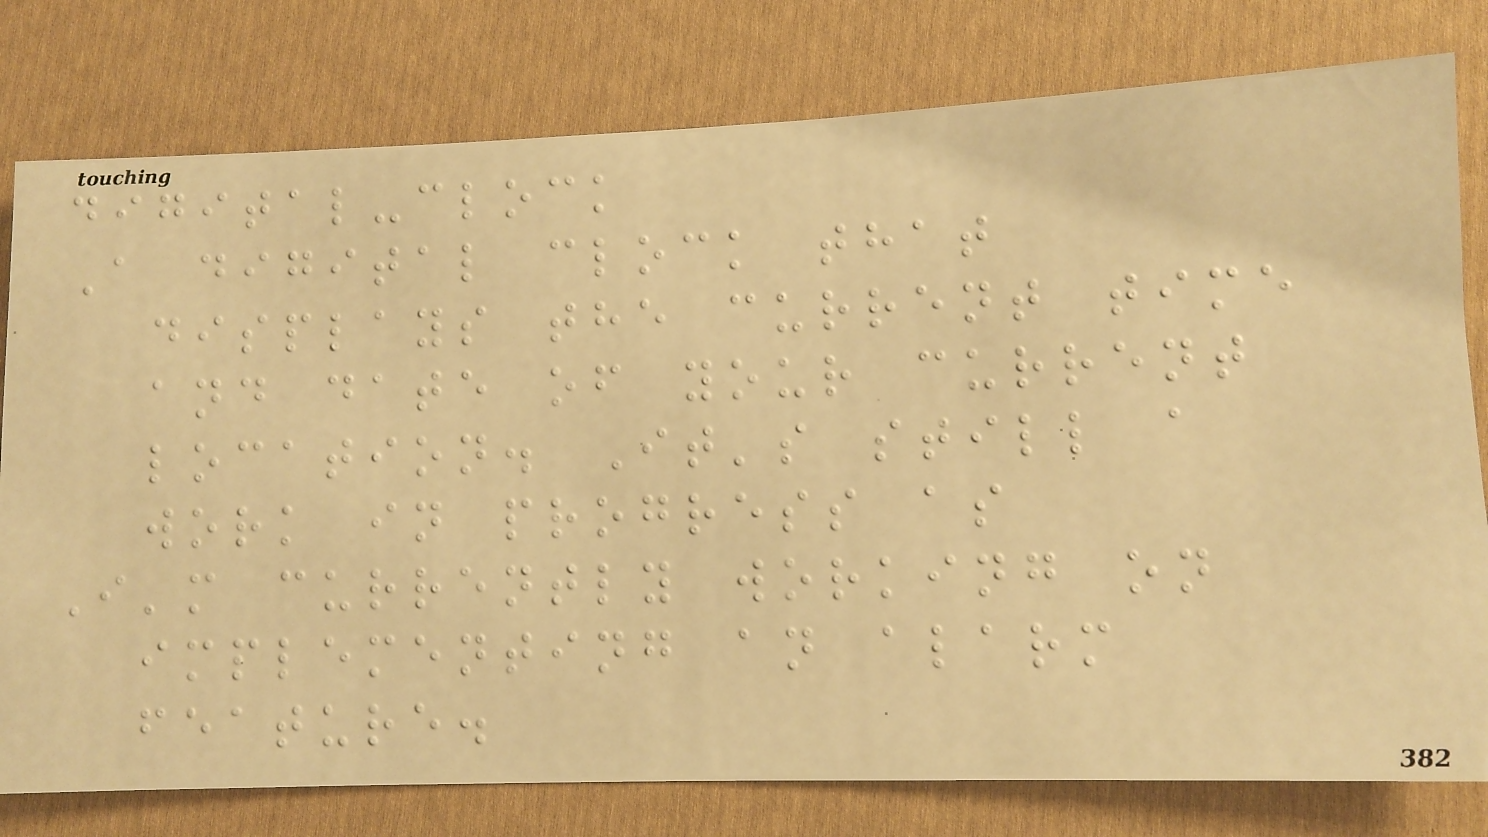digital-clock
A digital clock that
displays the current time
and date of your current
location. It's still a
work in progress as
I'm currently working on
implementing an alarm
feature.
